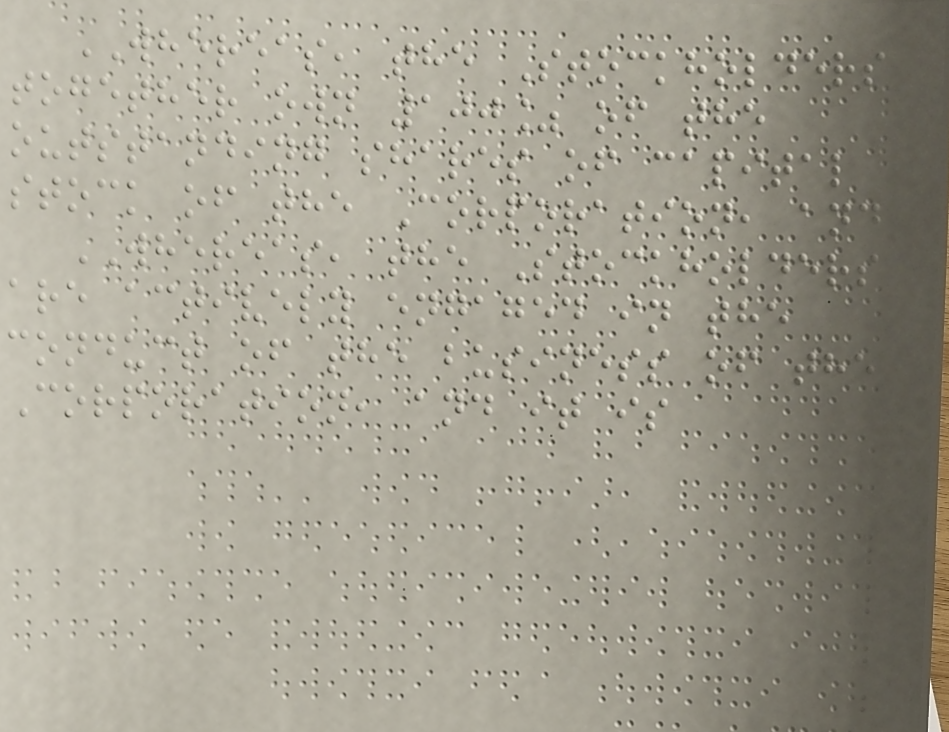WHEREAS, the Stockholders
together own 100% of the
outstanding shares of capital
stock of the Corporation, and
WHEREAS, the Stockholders
are actively engaged in the
conduct of the business of the
Corporation, and it is
